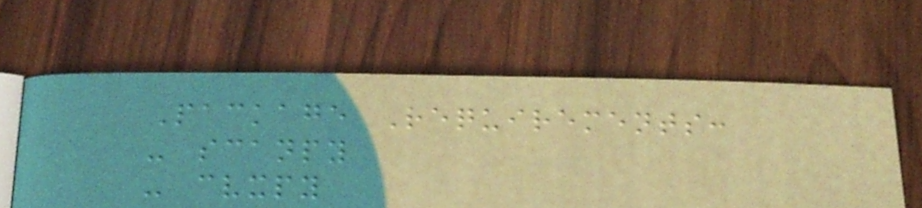Package Requirements:
- scanpy
- cvxpy
